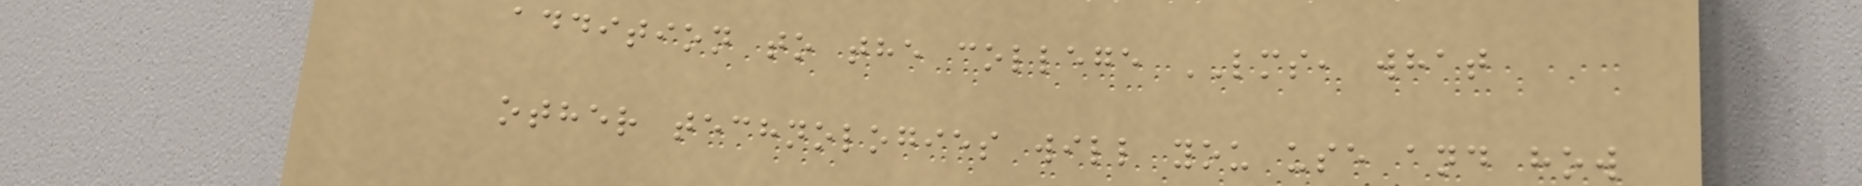addition to the college LMS, what
other technologies will you use and how
